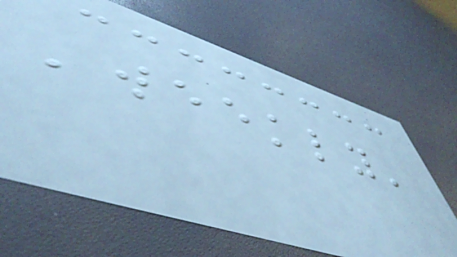'weekly'
